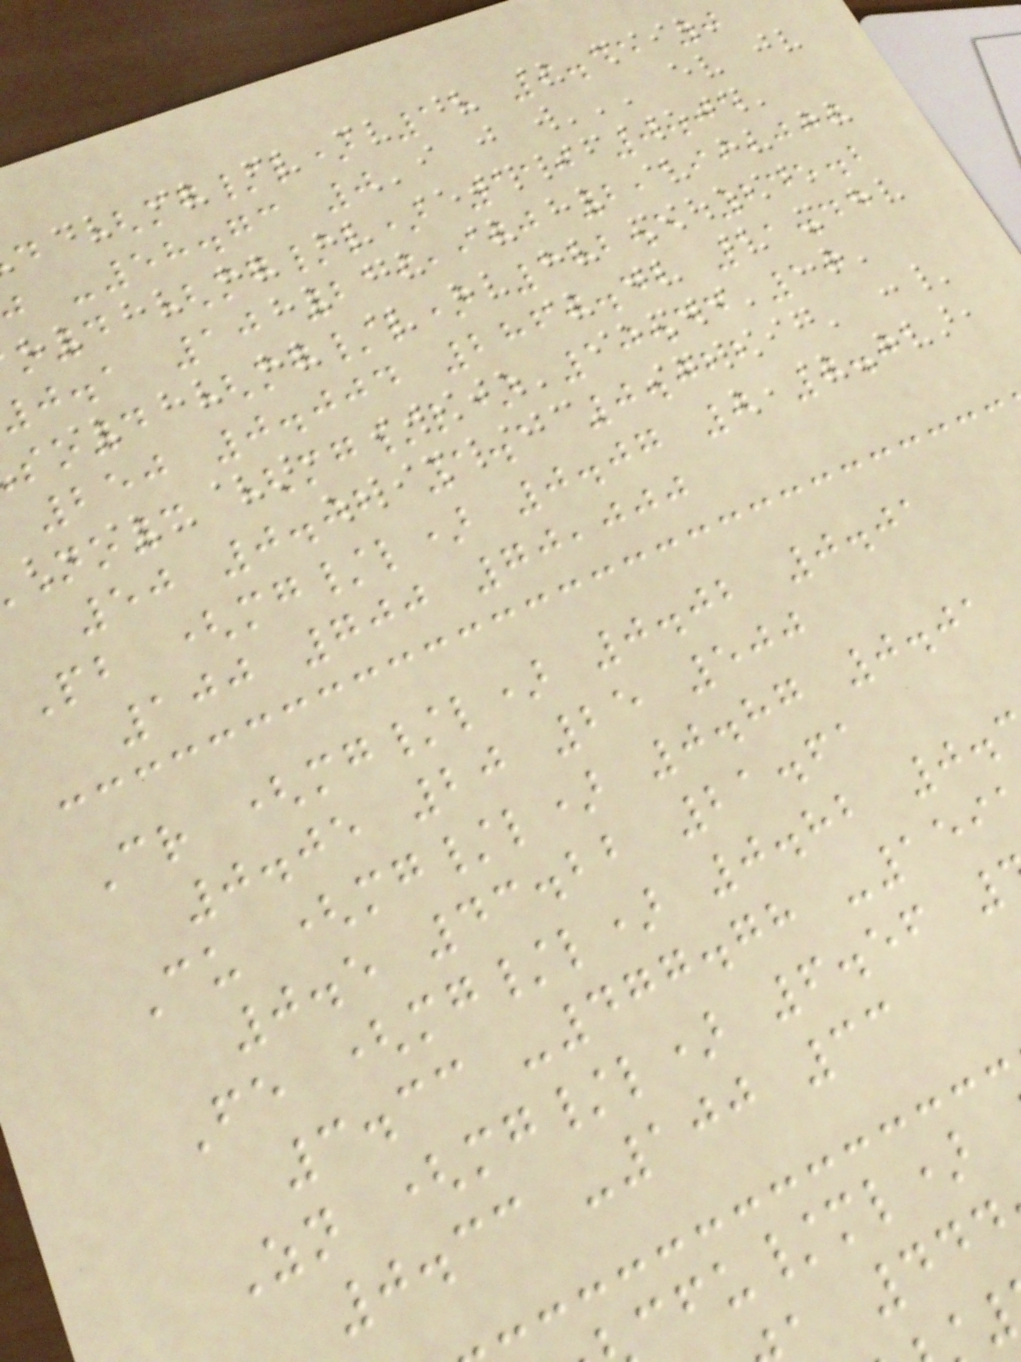d (mg/l) 15 9.45 0
-58.73 0
o4 (mg/l) 110 0.05
j.a 10 219,900 2,199,000
so4 (mg/l) 382.5 245.2
250 0.004 2860.42 11.44
no3 (mg/l) 10.44 10
50 0.02 1.1 0.022
Pb (mg/l) 0.07 0 0.01
100 700 70,000
Cr (mg/l) 0.02 0.01
0.05 20 25 500
Cu (mg/l) 0.87 0.01
0.5 43.22 21.61
Fe (mg/l) 0.82 0.
3.33 -477.78 -159
Zn (mg/l) 6.56
0.33 -100 33
cfu/ml)
a 444
